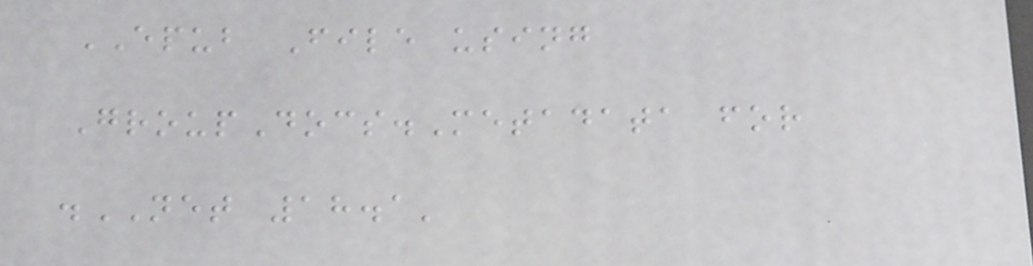EPUB File using
GroupDocs.Metadata for
.NET 18.1'
